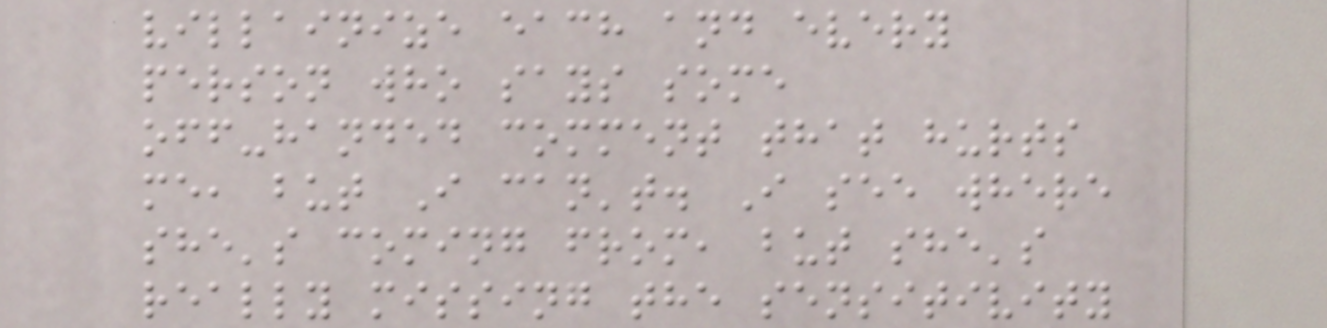villainize each and every
person who says some
off-handed comment that hurts
me, but I can't. I see where
she's coming from, but she's
really missing the sensitivity
